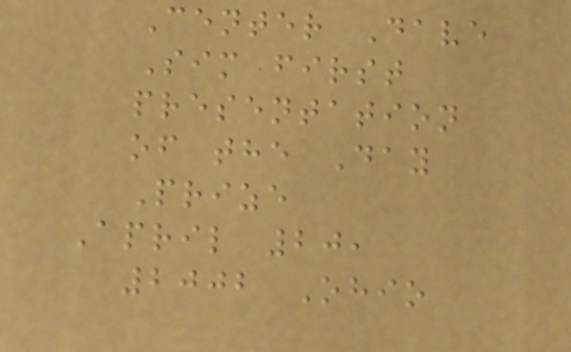Center Dave
Sim first
presentation
of the Day
Prize
April 20,
2002 Ohio
